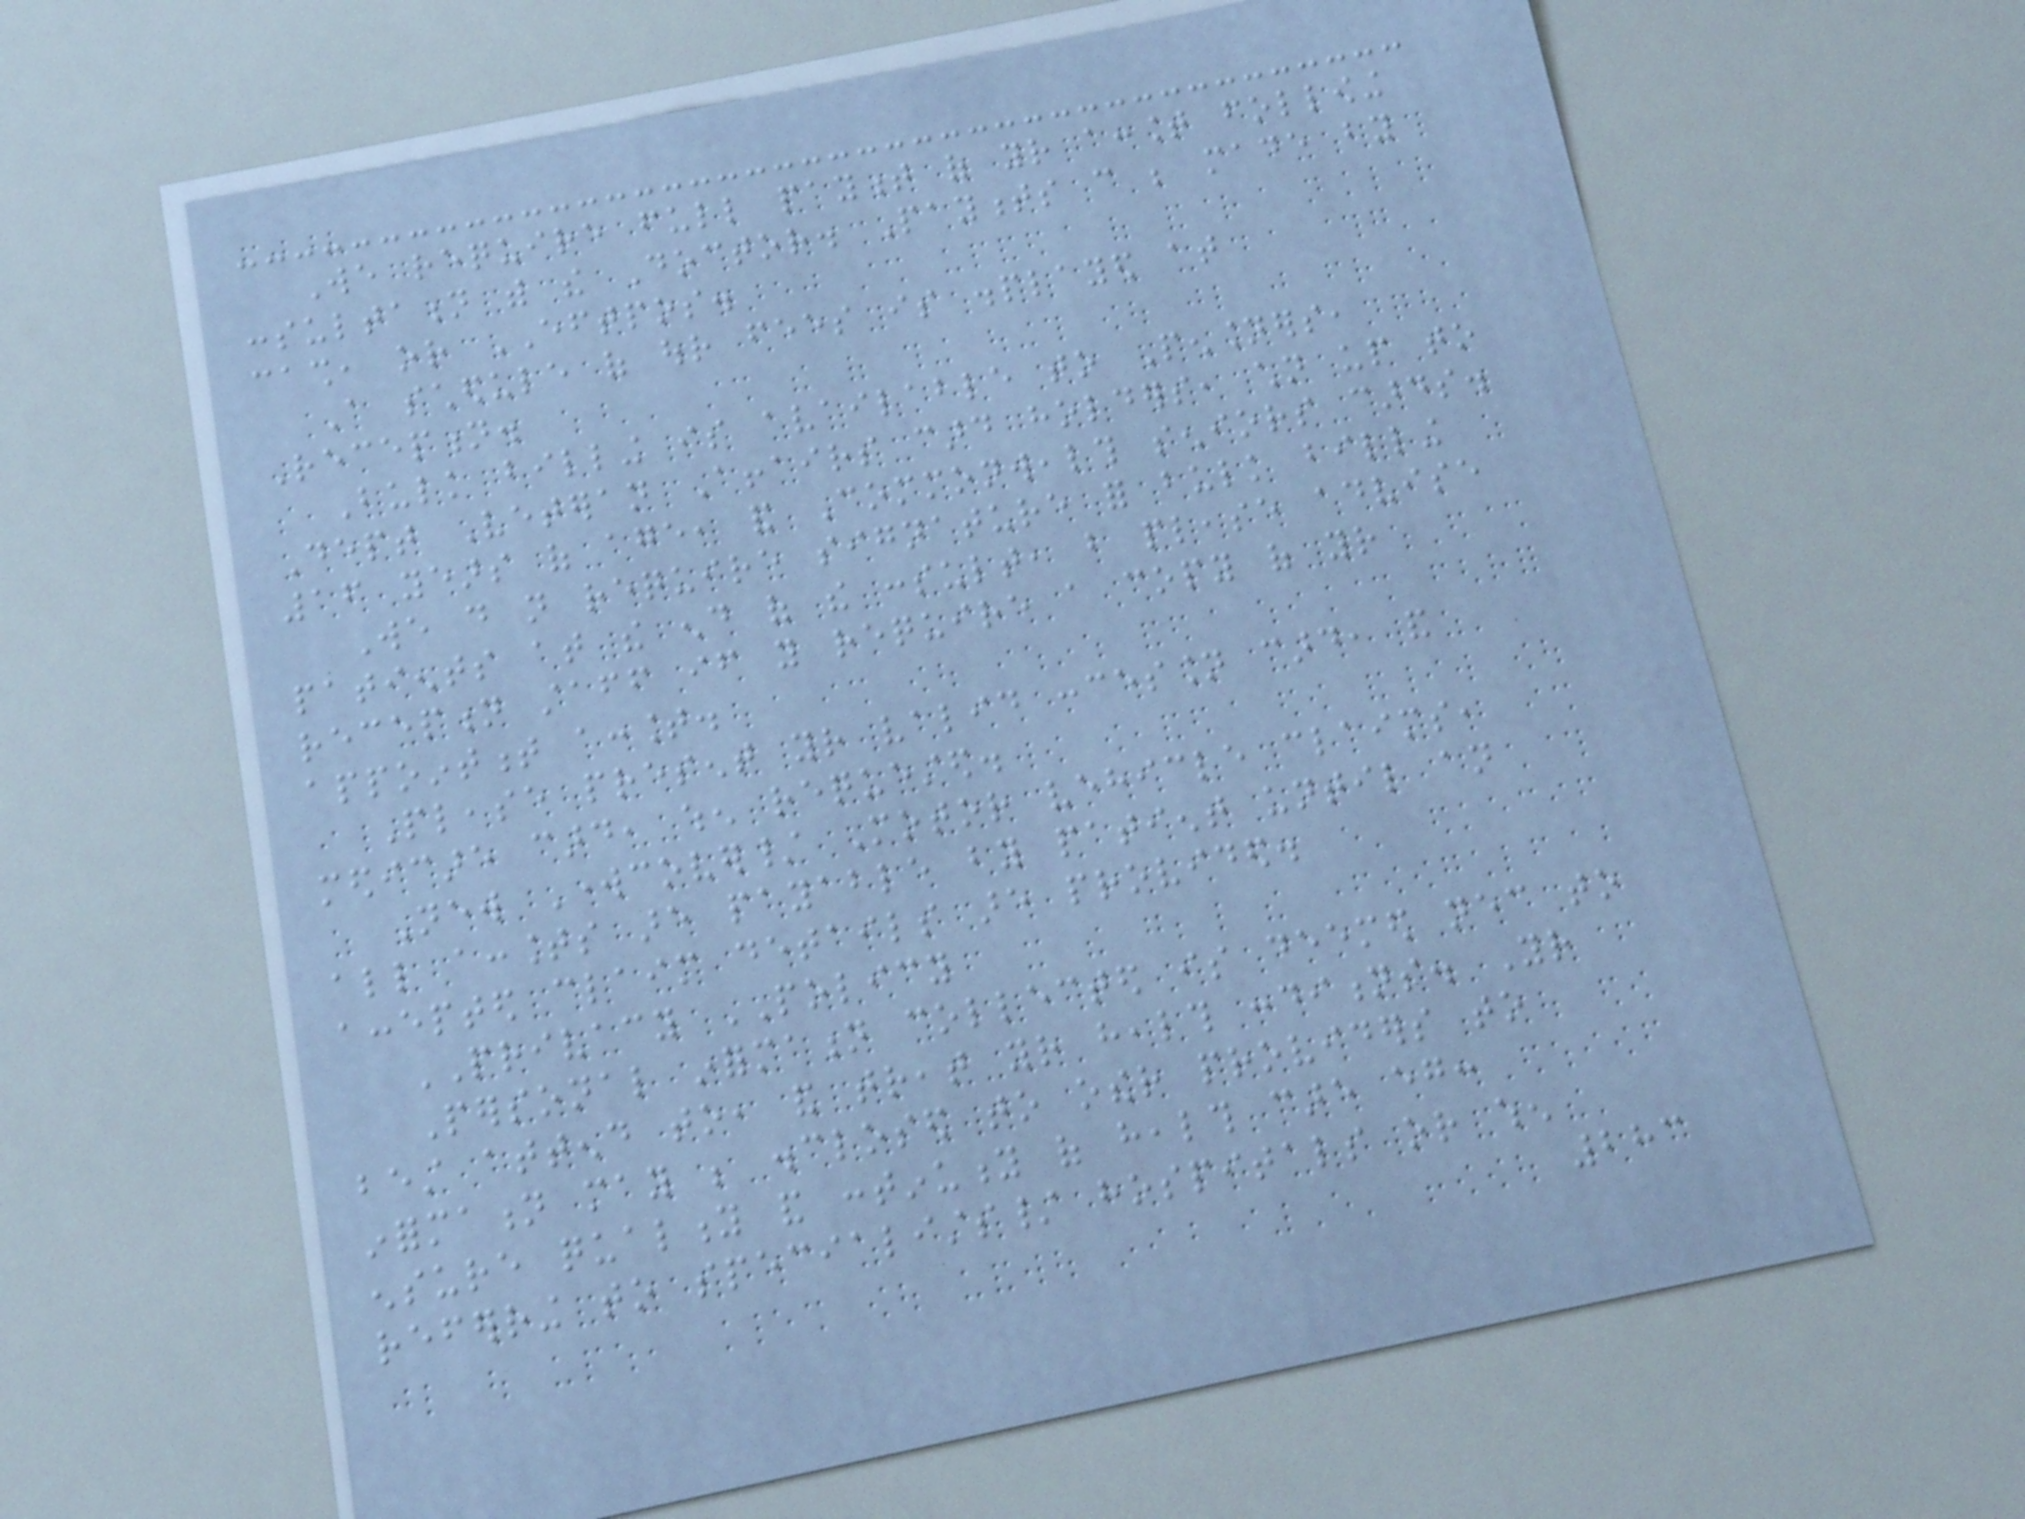We require full payment of your account following
consultation with the Doctor. Payments can be made by
cash, or EFTPOS.
A schedule of our fees is displayed at
Reception.
Bulk billing is available to Pensioners,
Dept Veteran Affairs card holders, children up to
16 years of age, and Commonwealth seniors cards.
We do not require signature for bulk billing
patients at the end of the consult, but please advise
reception staff if you require a copy of your
appointment account.
Please present your valid concession card, and
medicare card, when requested.
New Workcover/ Motor vehicle claims,
all accounts are payable by patient until an
accepted claim details are provided.
PRIVACY POLICY
Personal information collected is deemed necessary to
best attend to, and treat your health conditions. Your
information may be disclosed to other providers to
ensure quality and continuity of health care eg:
referring to specialists/ hospitals or when
283
